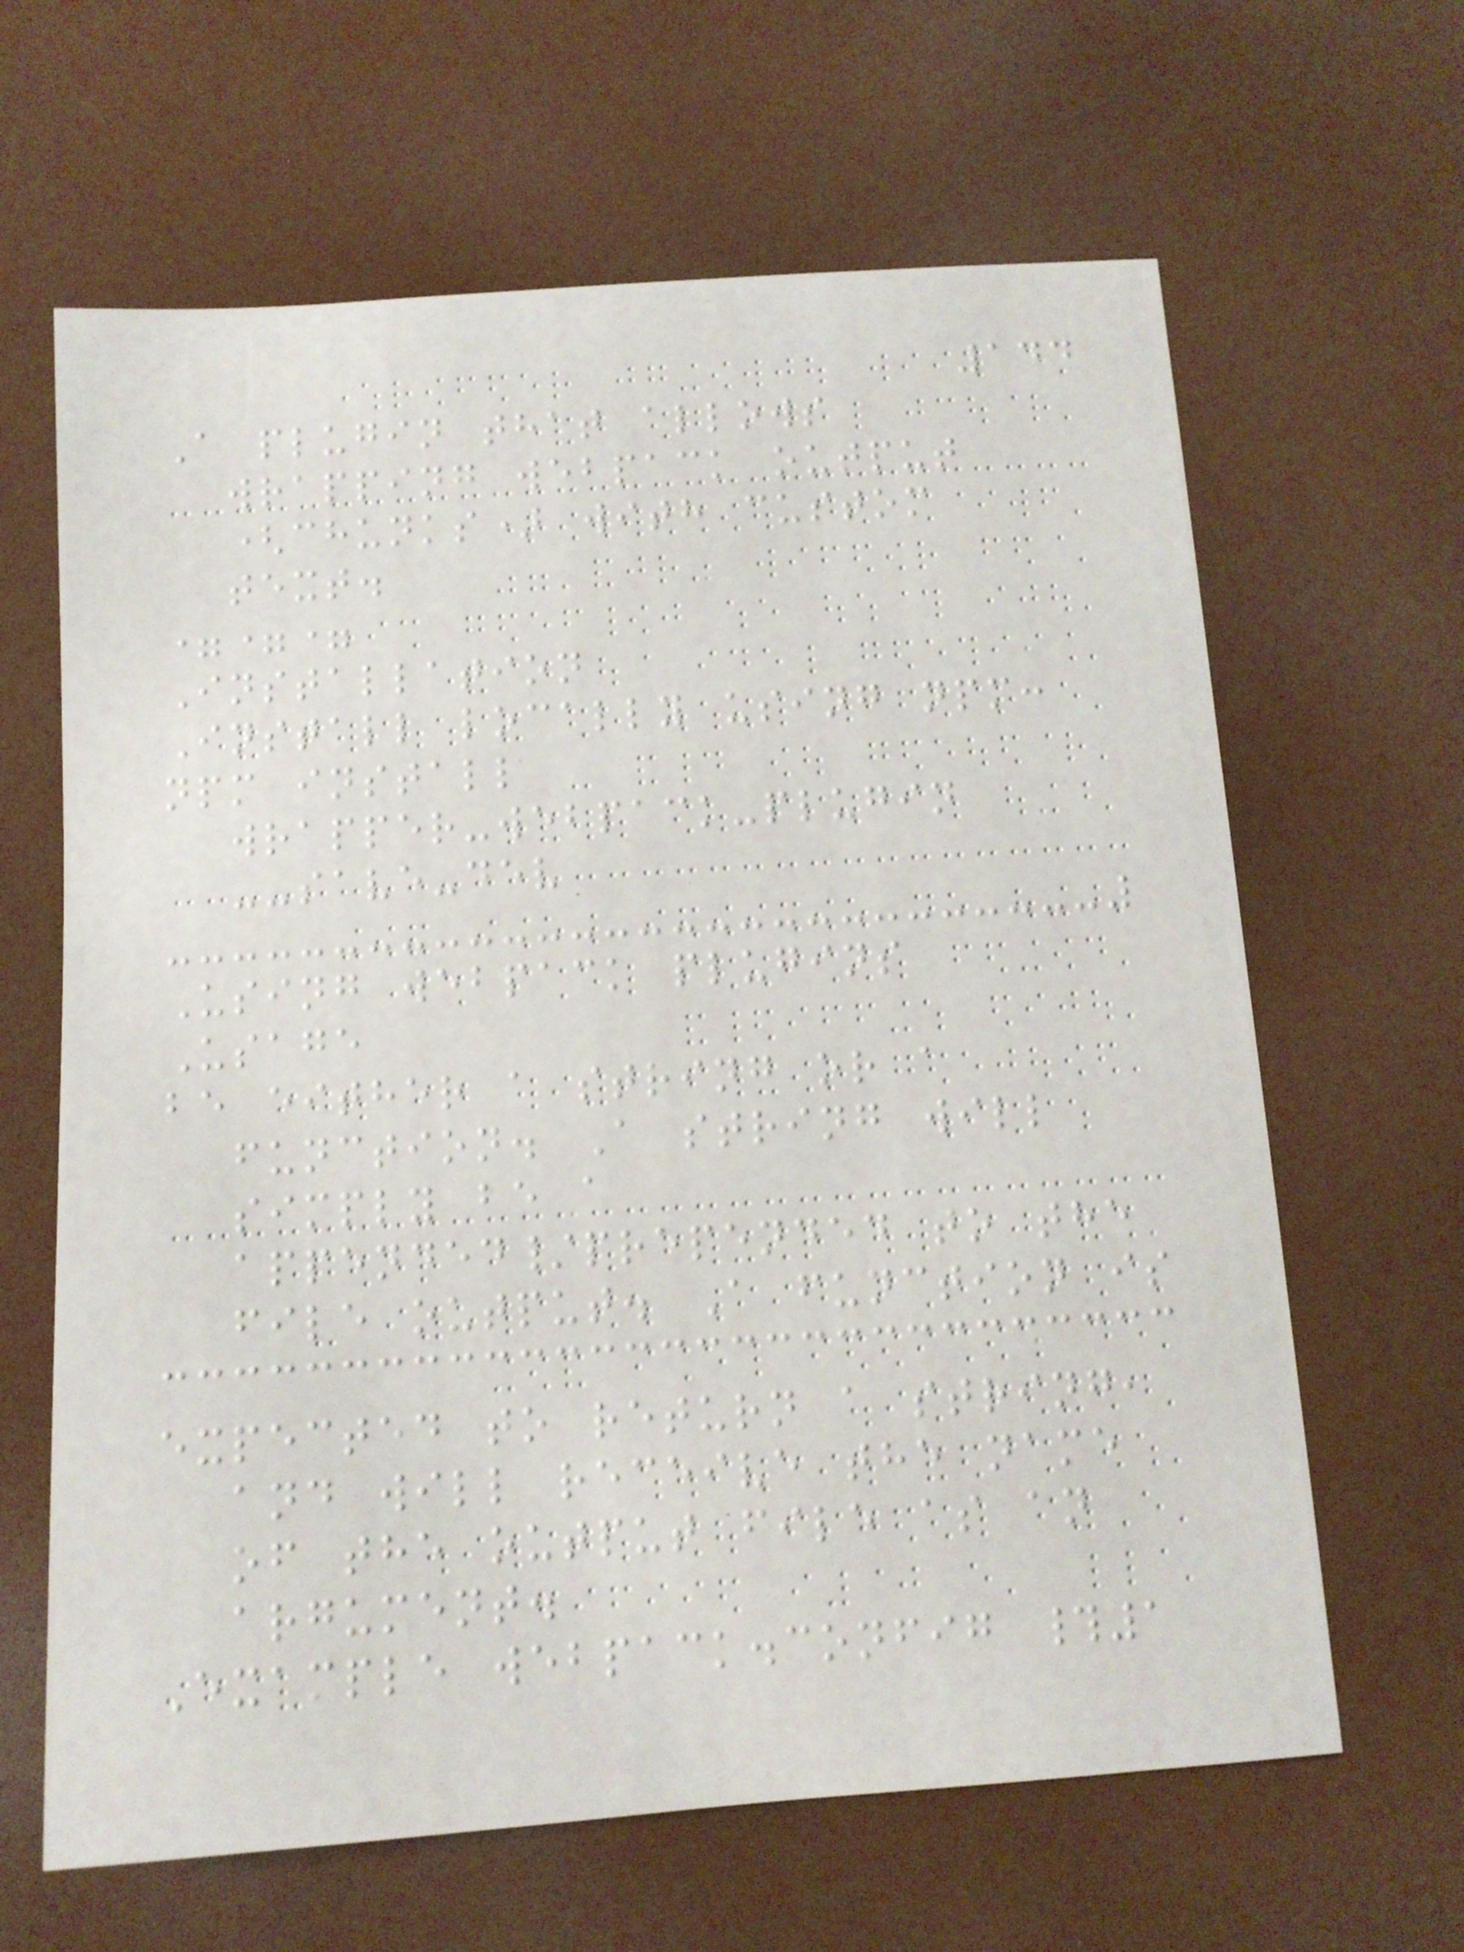144
A plugin that allows
wrapping webpack output
(chunks) with custom
text.
===
Installation
Install locally using npm:
npm install
wrapper-webpack-plugin
--save-dev
Using webpack plugins
Usage
be either a string or a
function. A string will
simply be a
appended/prepended to the
file output. A function is
expected to return a string,
and will receive the name
of the output file as an
argument.
Example webpack.config #1
